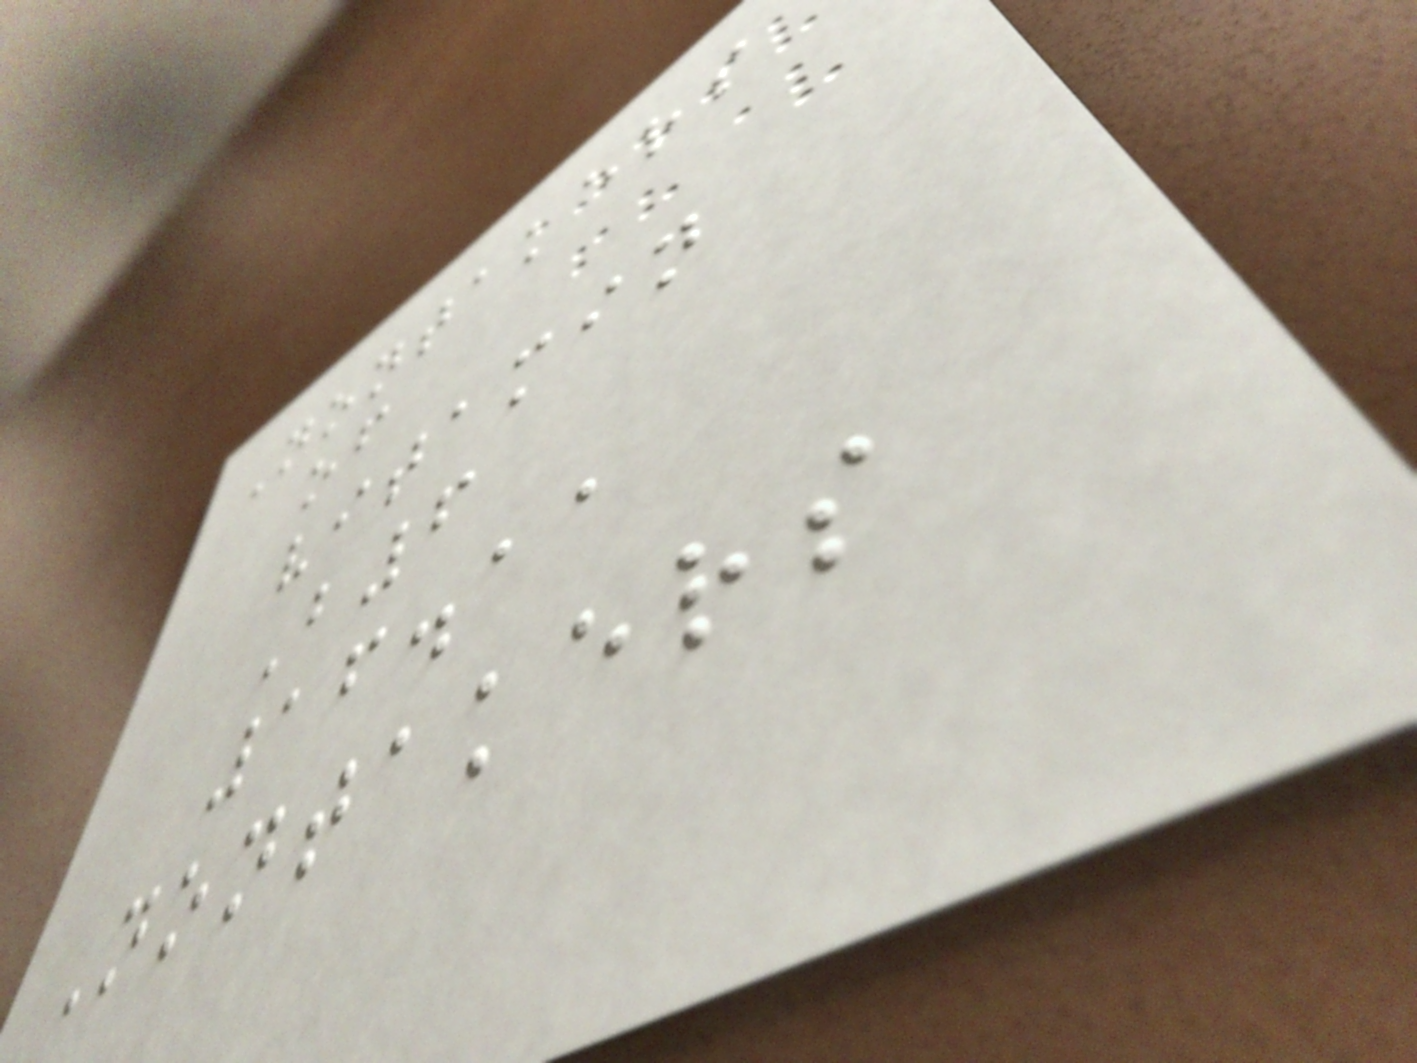Nontakers
of
vitamin
B6
16.11
Nontakers
